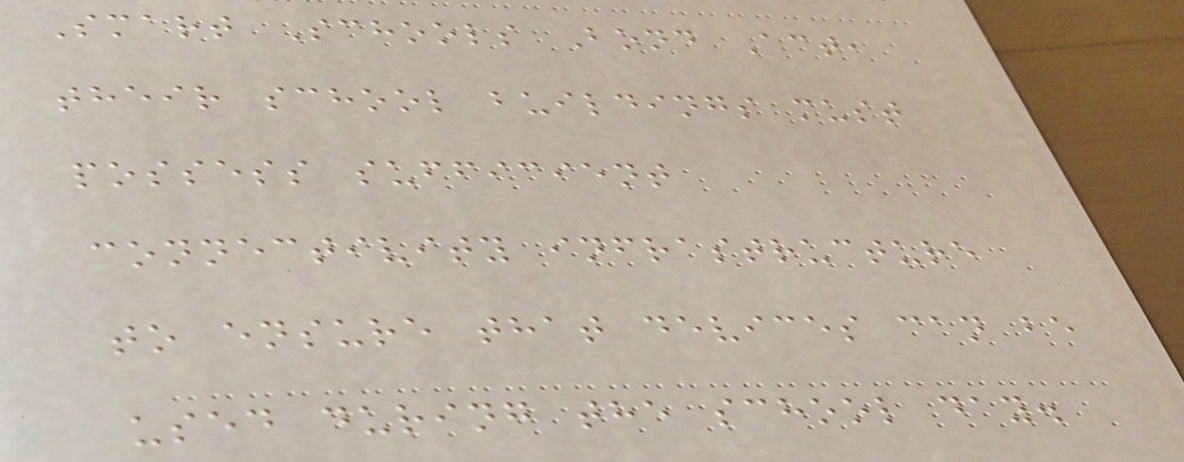Smart Schools Bond Act,
their school buildings must
possess sufficient
connectivity infrastructure
to ensure that devices can be
used during the school day.
